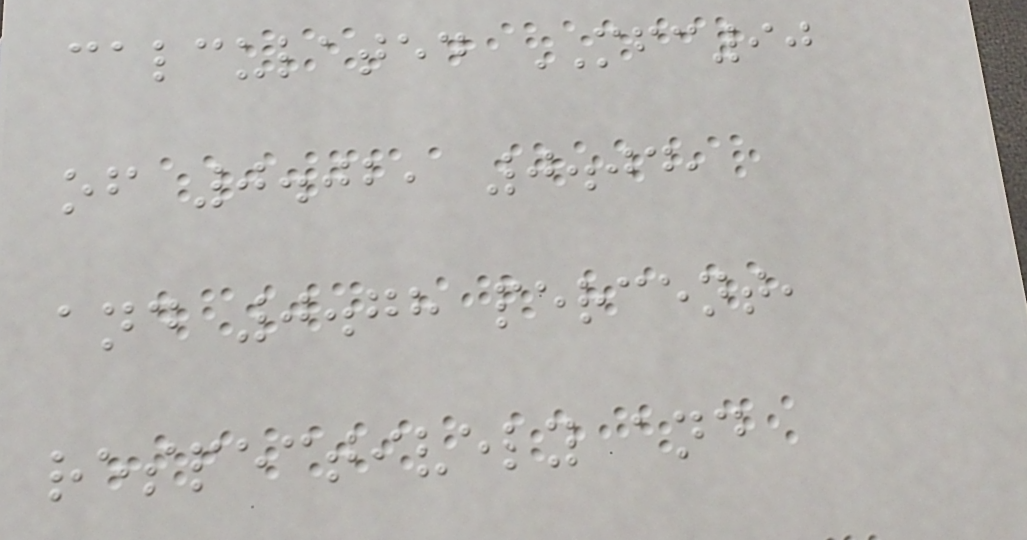calculated MFC90
of 0.02, 0.04,
and 0.78 percent,
respectively and
